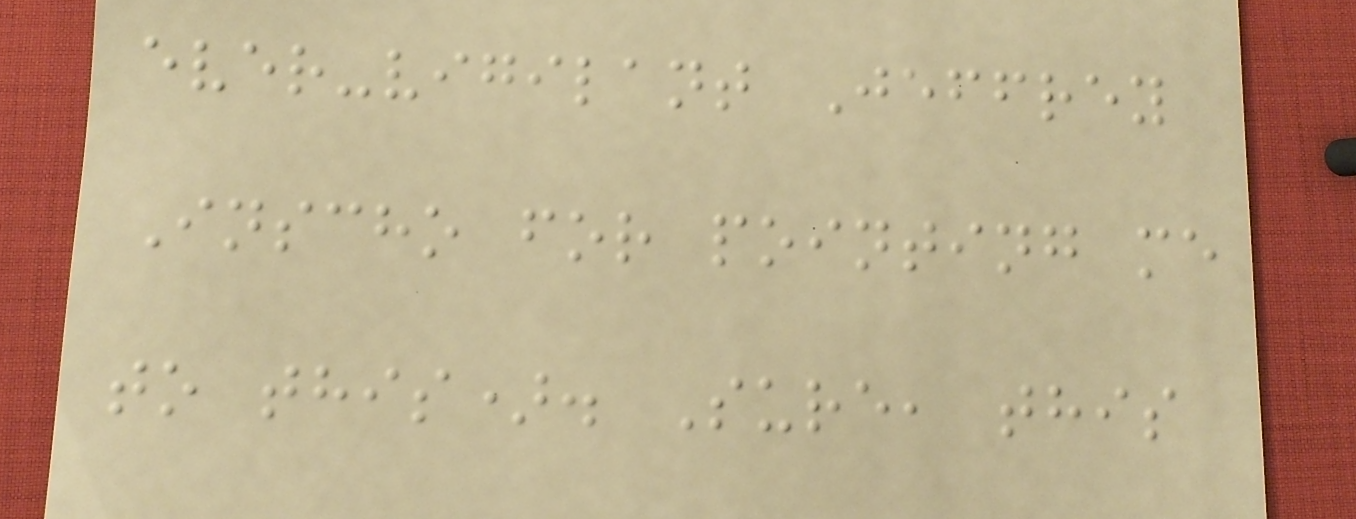ever-vigilant Jeffrey
Inscho for pointing me
to this). Sure, this
